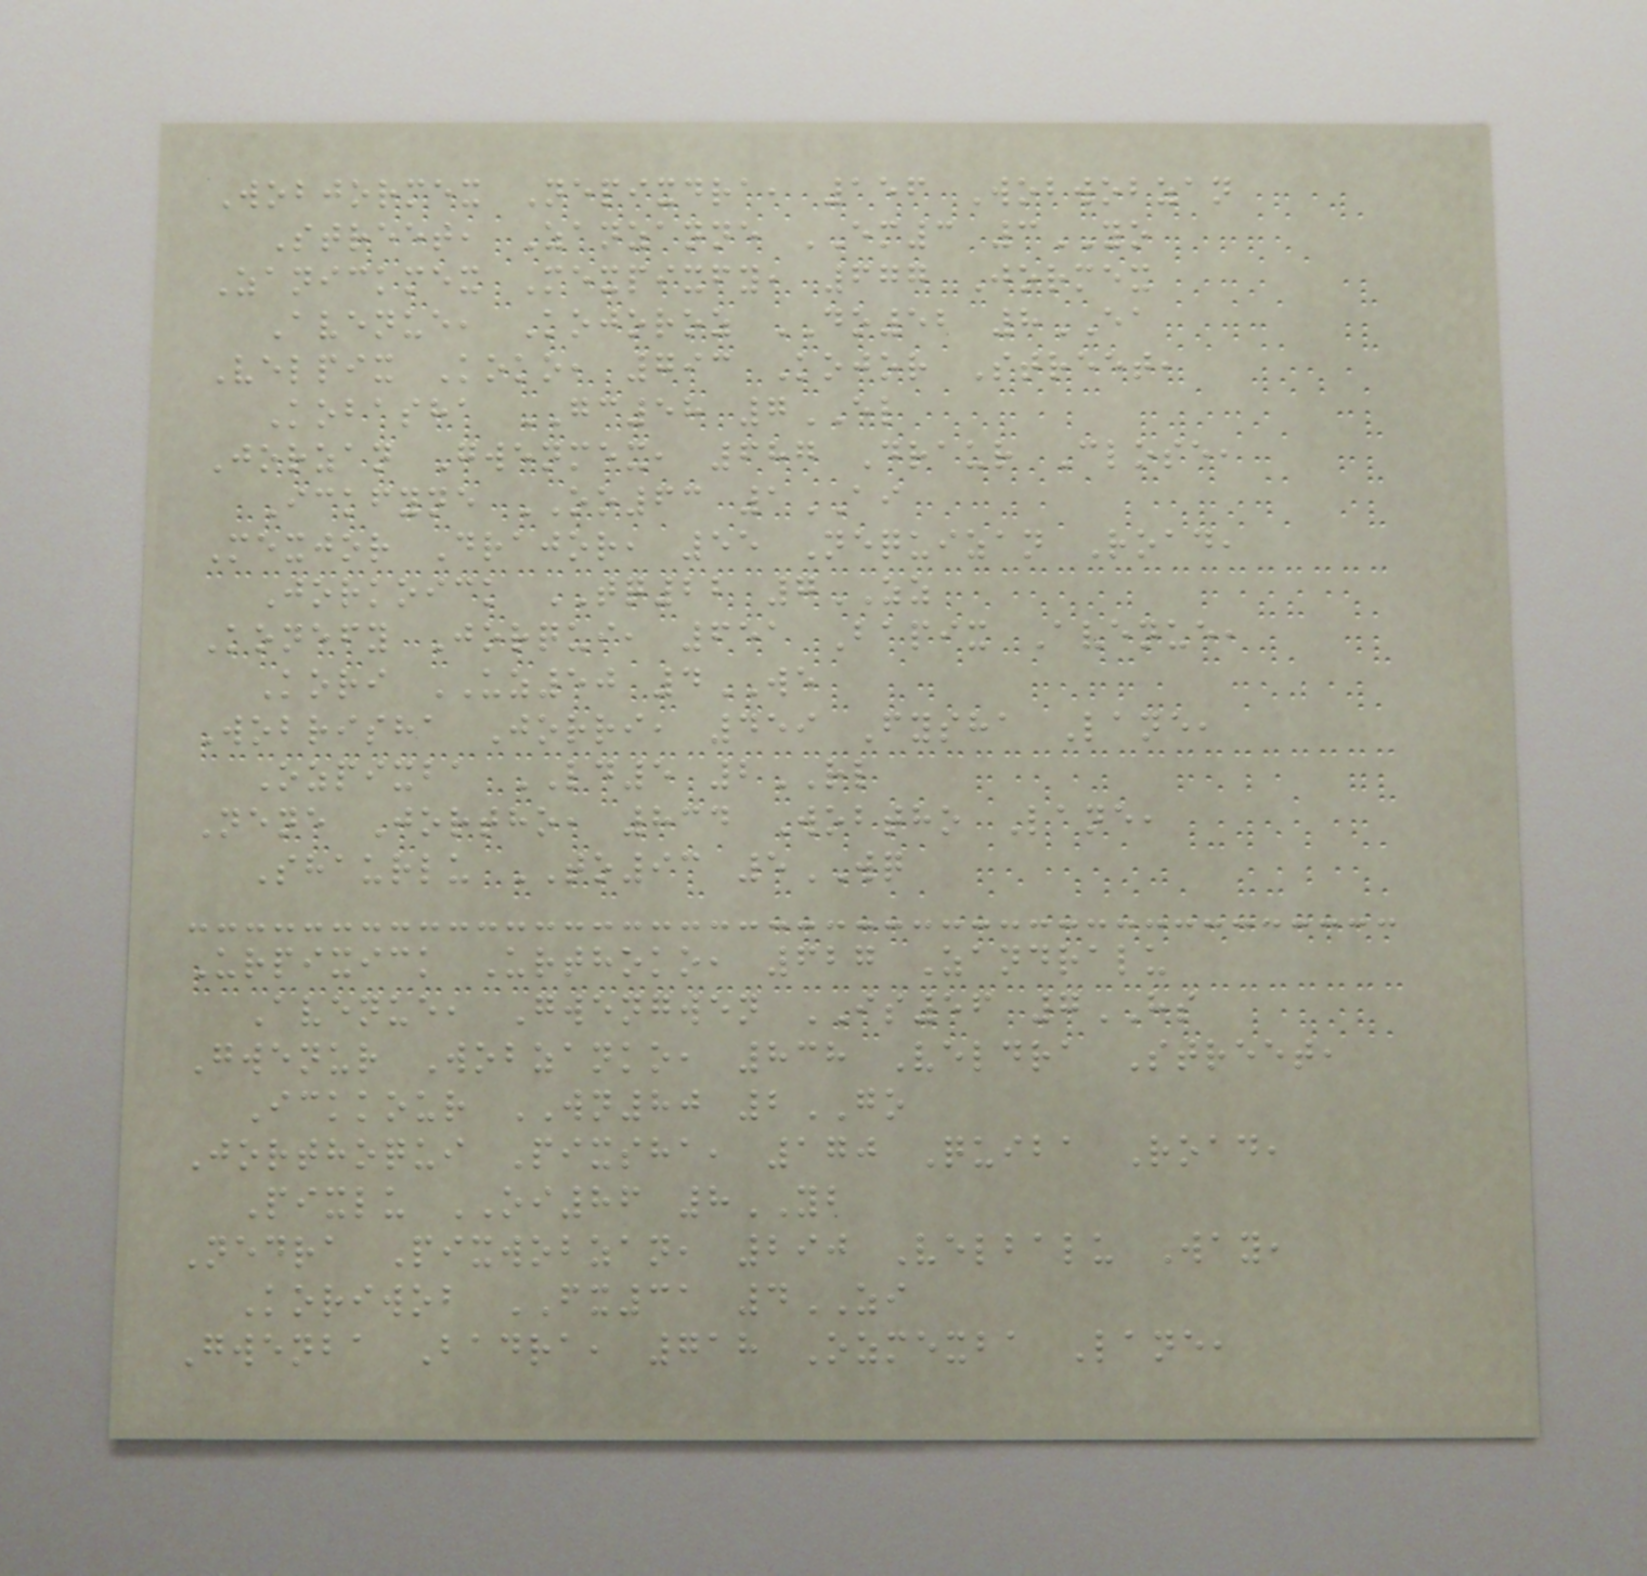Wobjormex Nepixdra, 156 Wobwobzan
Street, Zanzanne EM3 3YO
Zanickmex Mexpixfy, 677 Jormex
Avenue, Kojoroz DO52 8EA
Velpix Koko, 793 Kojor Street,
Kobasha GC58 7EL
Jorzan Gwenmex, 687 Draur Close,
Ickfyne OO63 1AI
Mexjor Drajor, 55 Nequizan Road,
Jorkoick TQ22 7ZZ
Konefy Jorqui, 651 Bapix Avenue,
Kori UZ50 4WE
Wobrisha Jorri, 459 Fysha Lane,
Ozpixba LD5 2RL
Nene Jortho, 834 Wobtho Lane,
Shaurlu TO93 5WQ
Urpixick Urthoko, 627 Zandralu
Avenue, Gwengwen IS56 7HS
Gwenur Wobzanko, 838 Veldra Street,
Ickkour WN80 2GO
Jorthoqui Pixsha, 170 Quiba Road,
Pixlu OI86 8YB
Nedra Pixwobzan, 290 Velbalu Way,
Koriwob FX31 4ZI
Gwenba Badra, 718 Ozmexba Lane,
